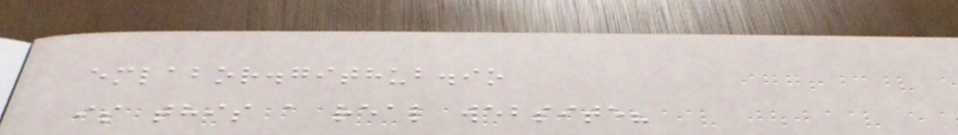emlabor.github.io
is this a real website?
